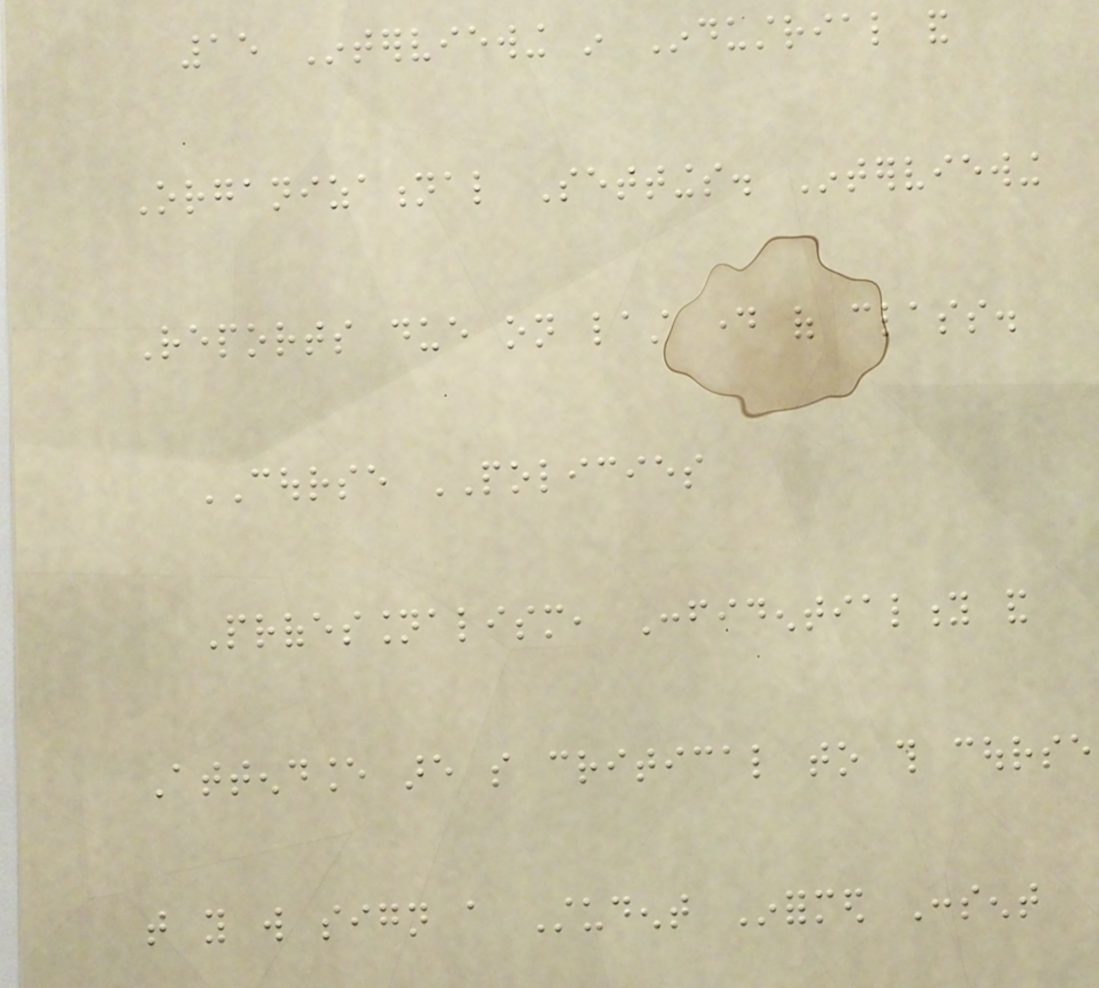15 Interviewing in Industrial and
Organizational Settings. Interviewing
Reports due on last day of class.
COURSE POLICIES
Professionalism, Confidentiality and
Attendance are so critical to this course
that you will sign a Student Informed Consent
